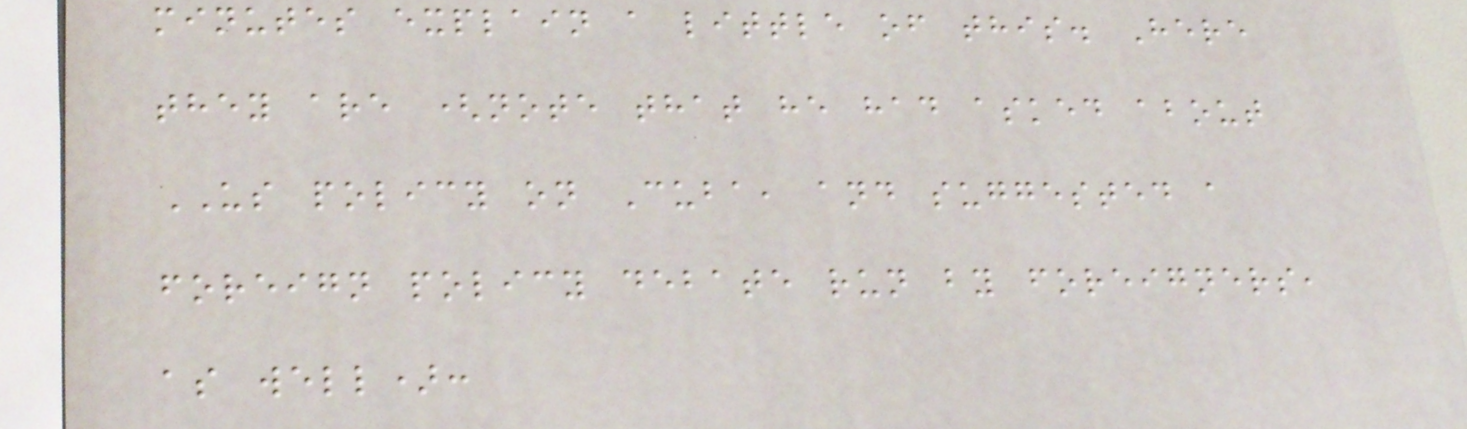minutes explain a little of this. Here
they are (note that he had asked about
US policy on Cuba, and suggested a
foreign policy debate run by foreigners,
as well):
